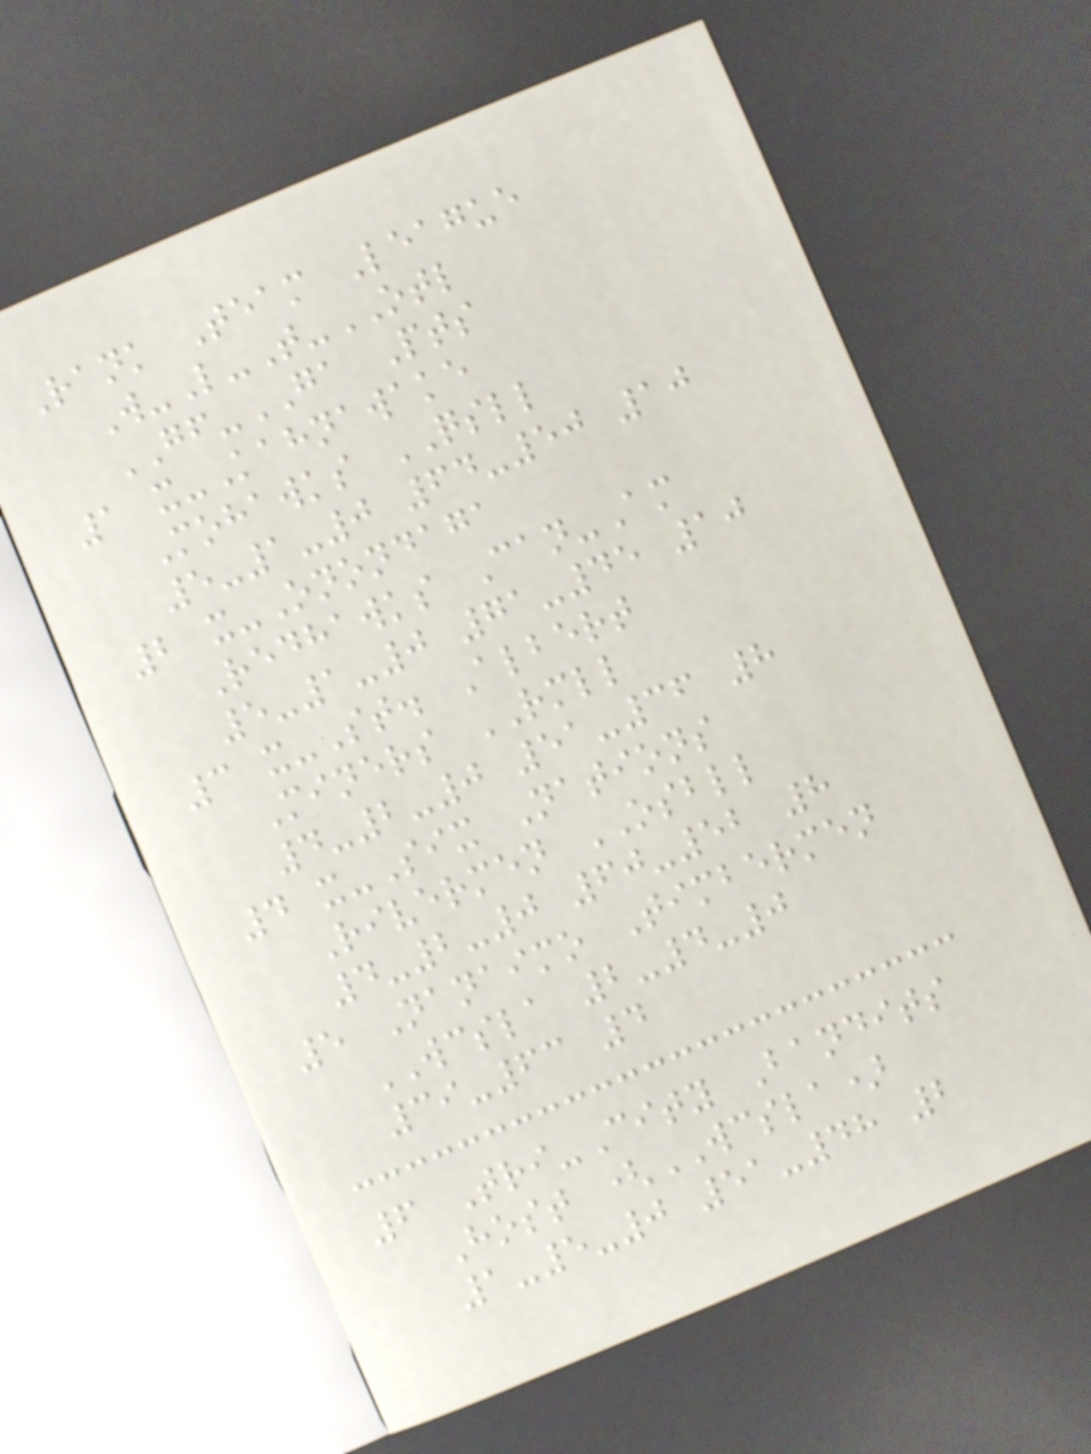Rank Team League
W-L-T-OTL
GF-GA Pts
1 x-Kahnawake
Mohawks QSLL
5-1-0 64-50 10
2 x-Onondaga
Redhawks Can-Am
5-1-0 71-45 10
3 x-St. Albert
Miners RMLL
4-2-0 51-36 8
4 x-Six Nations
Rivermen OSBLL
4-2-0 60-52 8
5 Nanaimo Timbermen
WCSLA 2-4-0
39-63 4
6 Tri-City Bandits
Host (WCSLA)
1-5-0 51-48 2
